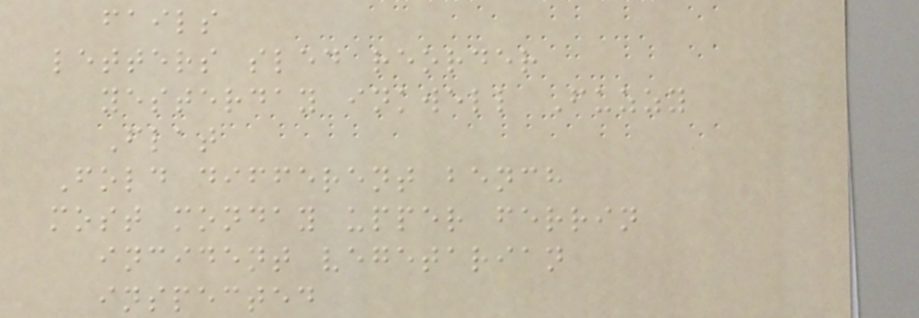fails
letters sled reorder
yesterday inkwell Fuzzy
Flat
Fold different bench
most monday upper ferrin
incident vegetarian
inspected
